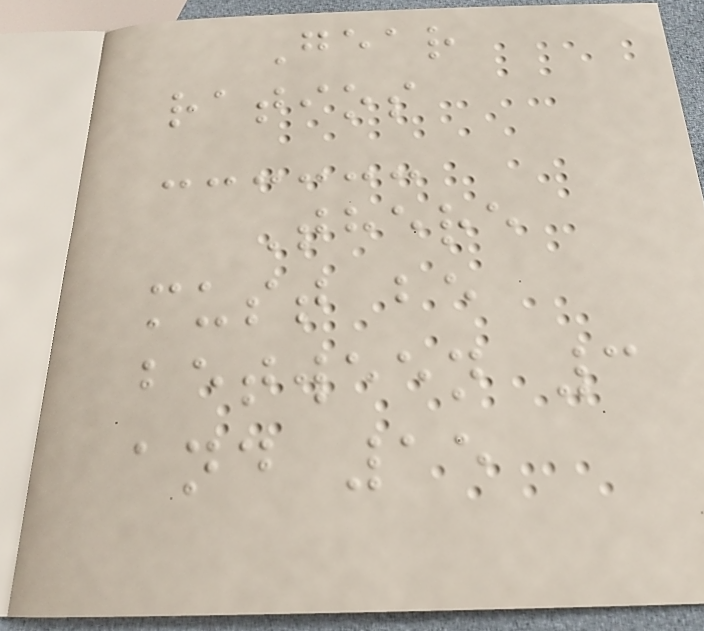Gear
ratios
There
must be
between 3
and 15
